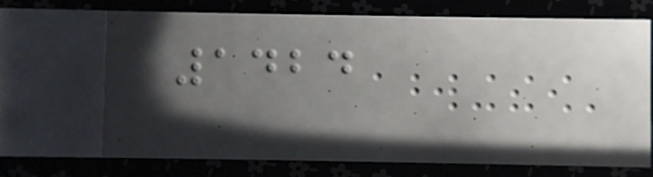1424
